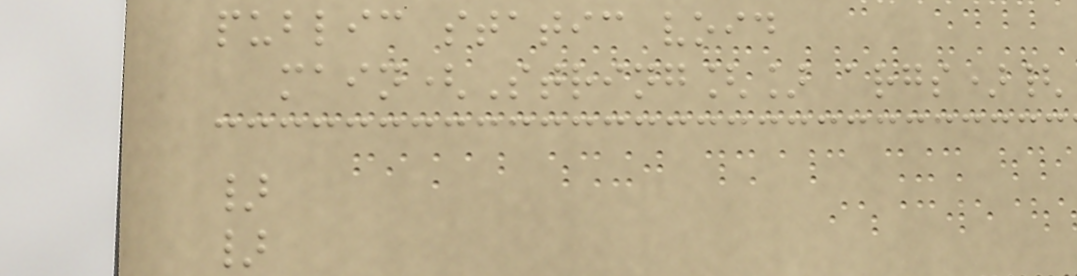public static void
main(String[] args){
}
}
